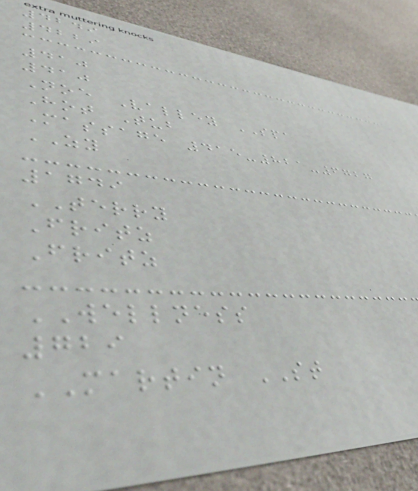4249
4229
410
410
Noe Valley SPA
Hot Tub
Massage 415-821-6727
ZY
1749
TERRY
Fritz
Fritz
WELLNESS
729
MARTIN ST
